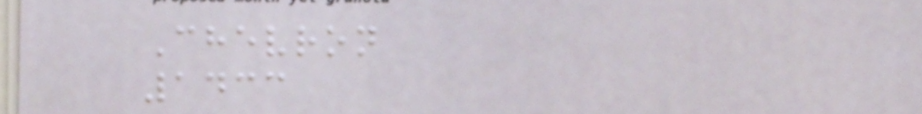Chevron
1433
